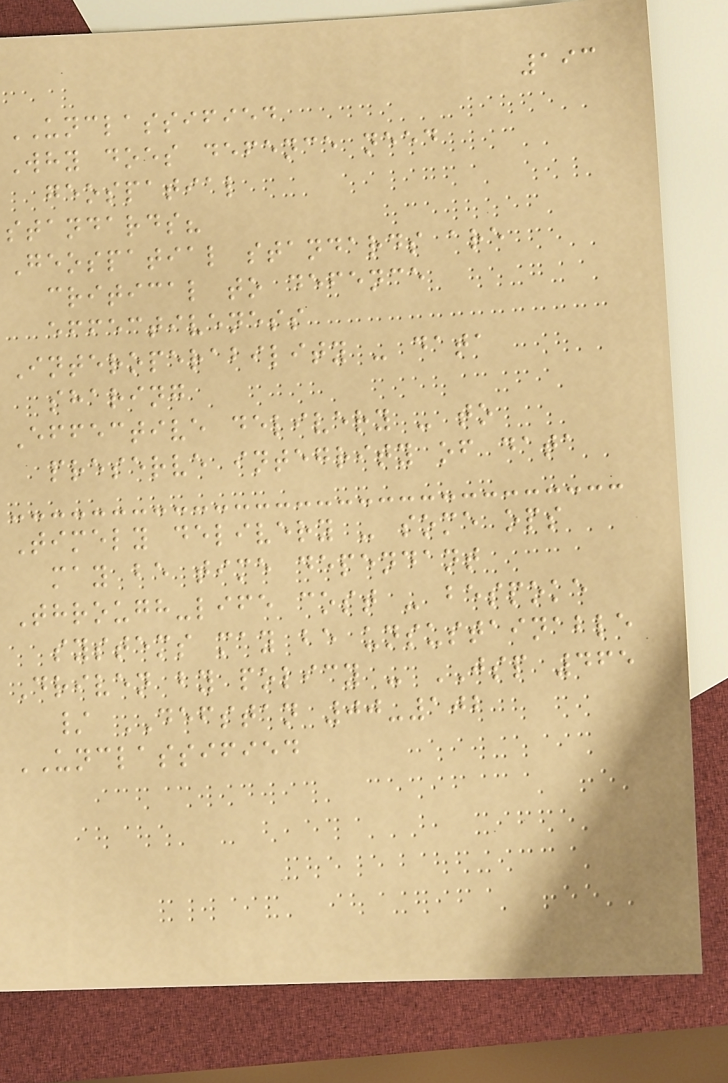193
UNCLASSIFIED
Why does defence need
geospatial
standards?
Geospatial standards are
critical to defence
effectiveness
Interoperability - data
sharing
Effective delivery - to
preserve integrity of data
Timely delivery - some ops
may be time dependant
Through-life cost - bespoke
systems may be unsustainable
Driven by policy - JSP 465
/ DEFSTAN 00-102
UNCLASSIFIED
